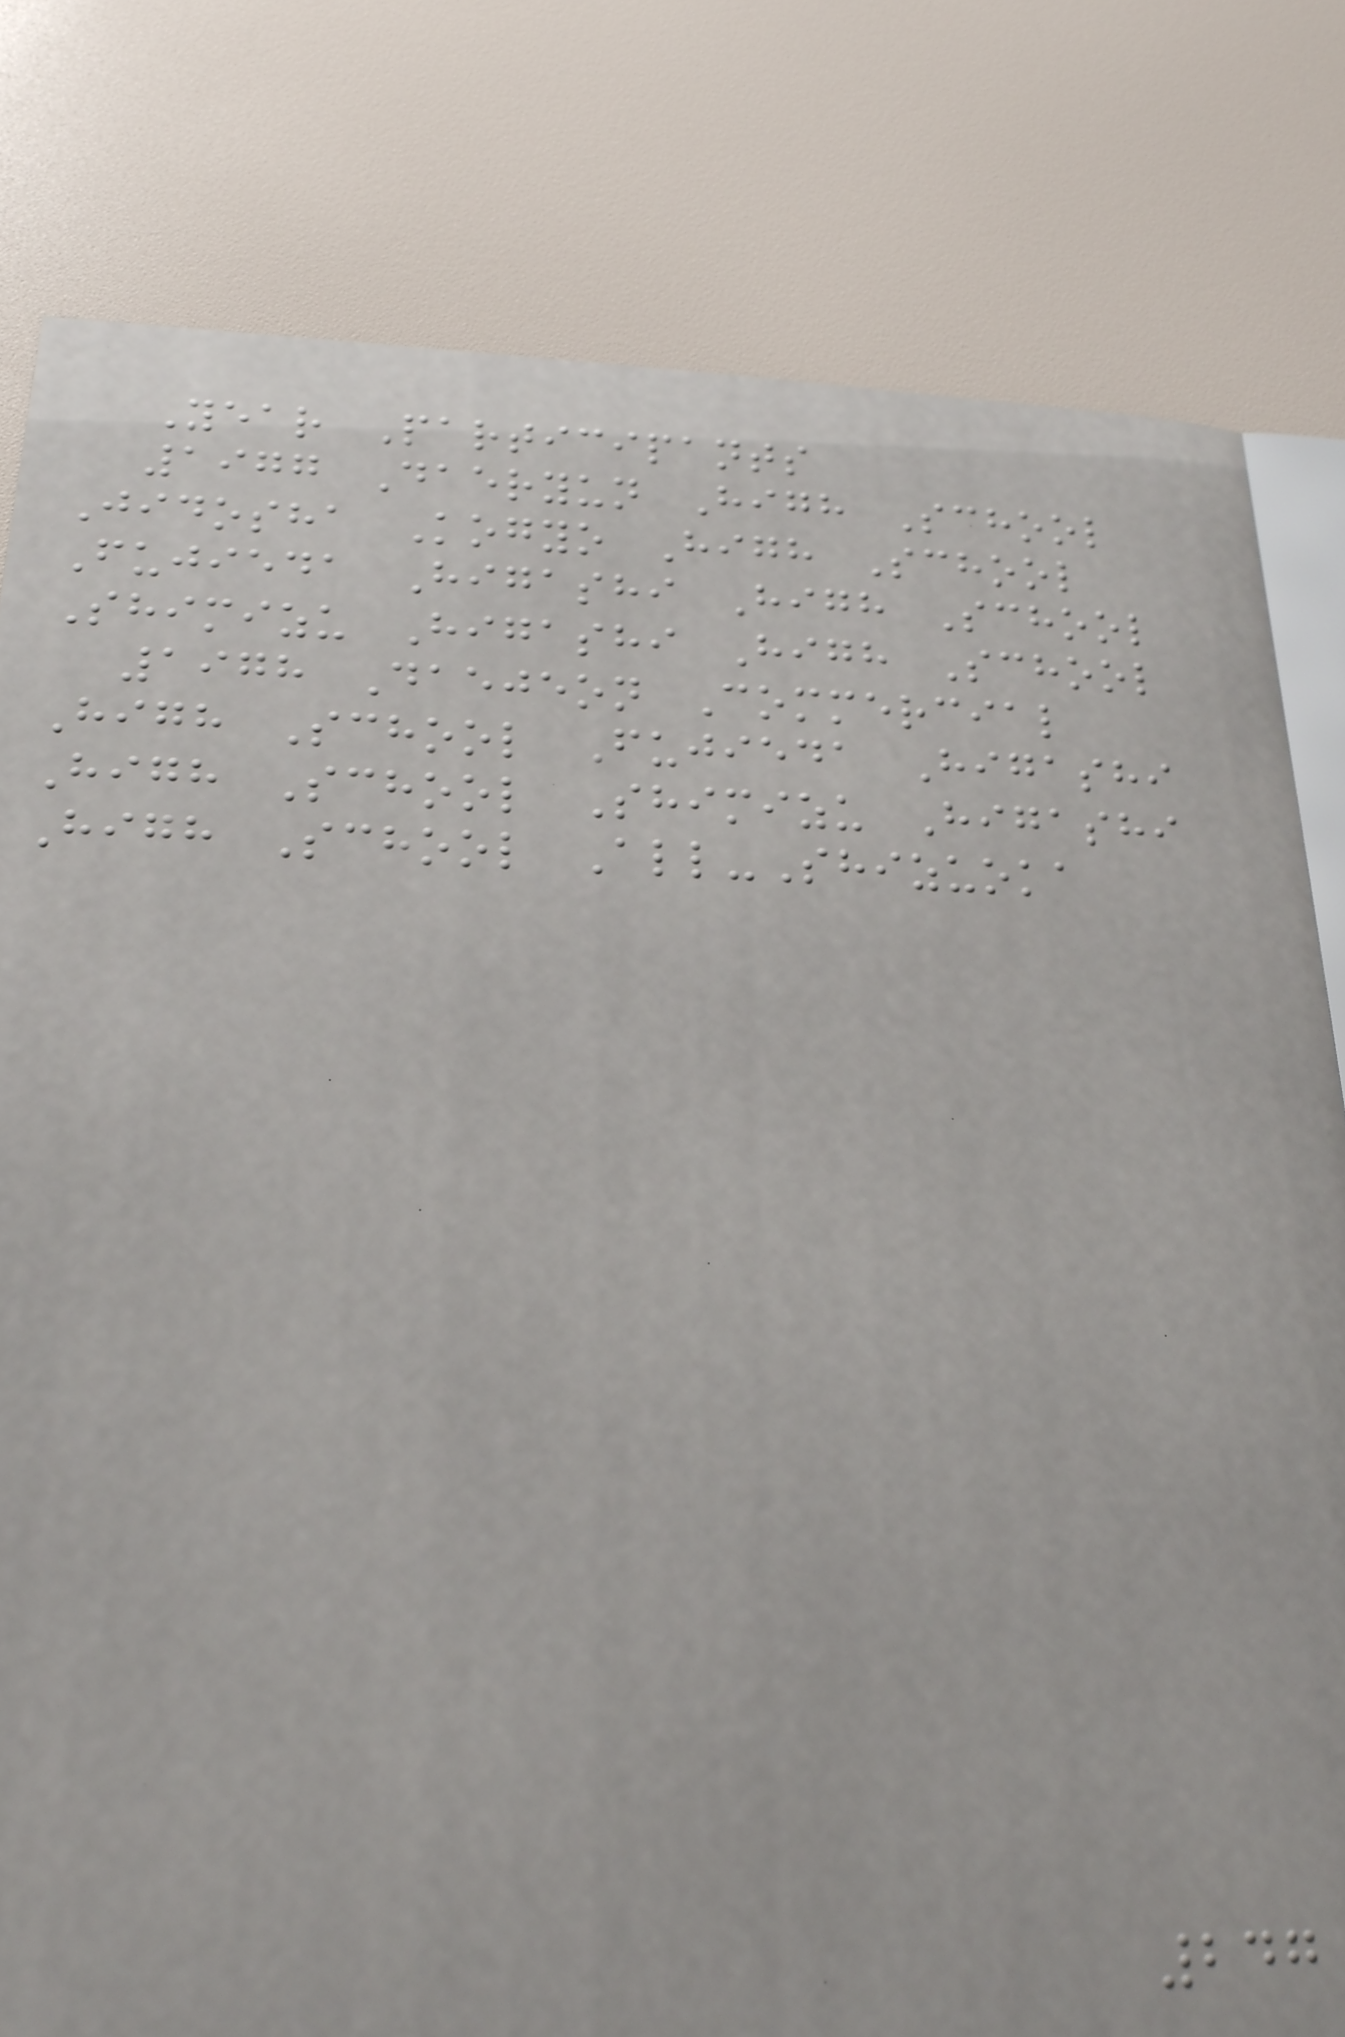Year Participants
1977 Daeryun High School
Jidosha Kogyo High School
Fujieda Higashi High School
Shimizu Higashi High School
1978 Daejeon Commercial
High School Fujieda Higashi
High School Shimizu Higashi
High School All-Shizuoka
247
